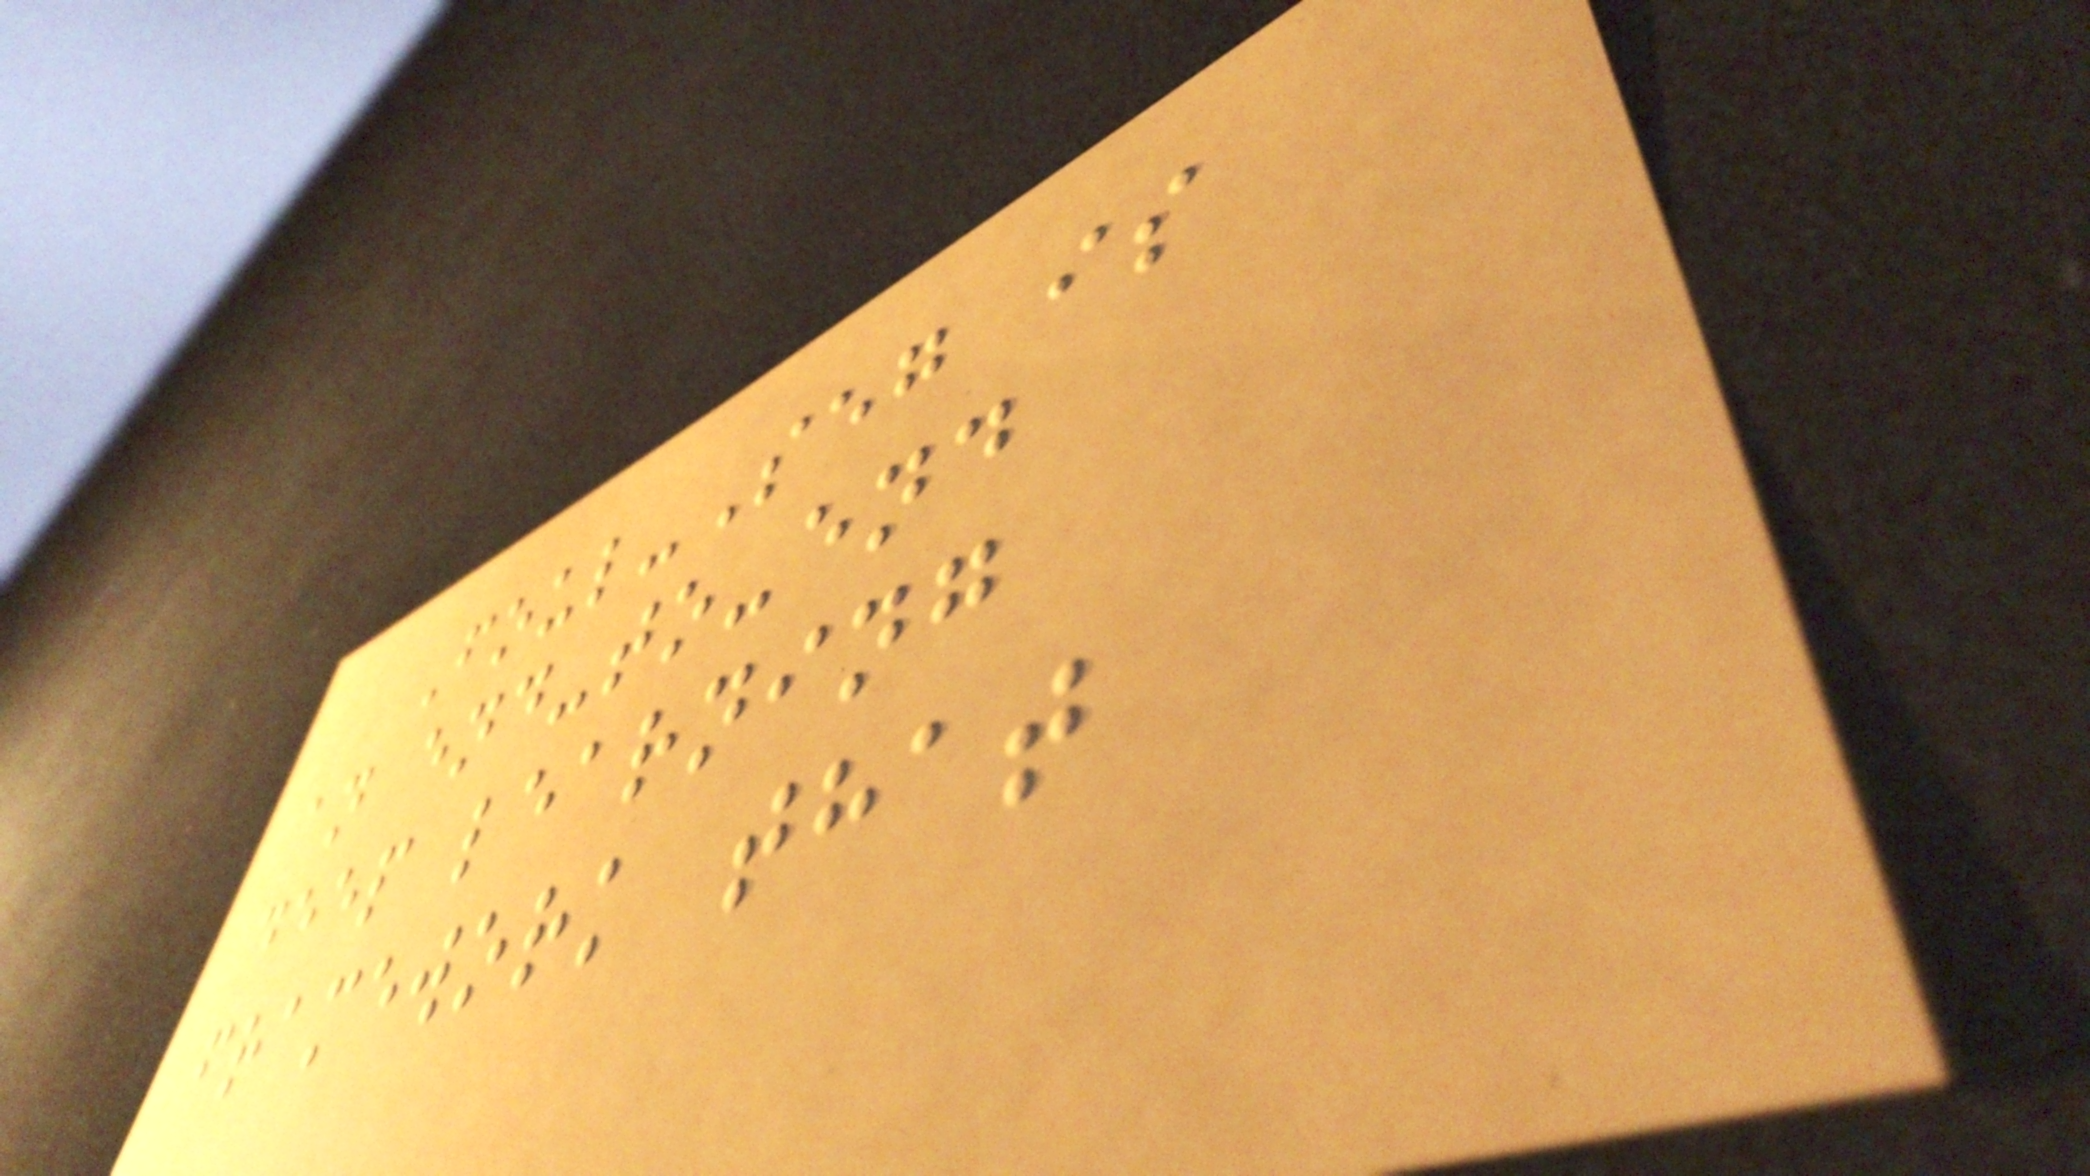Foul-Seg is
an end-to-end
deep learning
framework that
